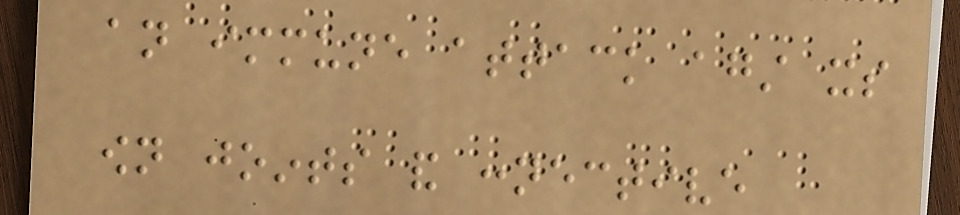an immune attack against its
own joints and connective
